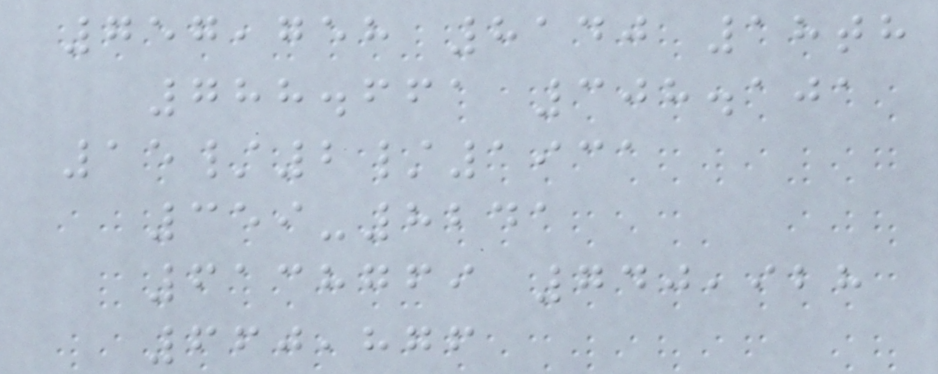757,758 8140 18th
788.661 308.101
15/2/1931
359-8241
6138769 740,928
660,876
